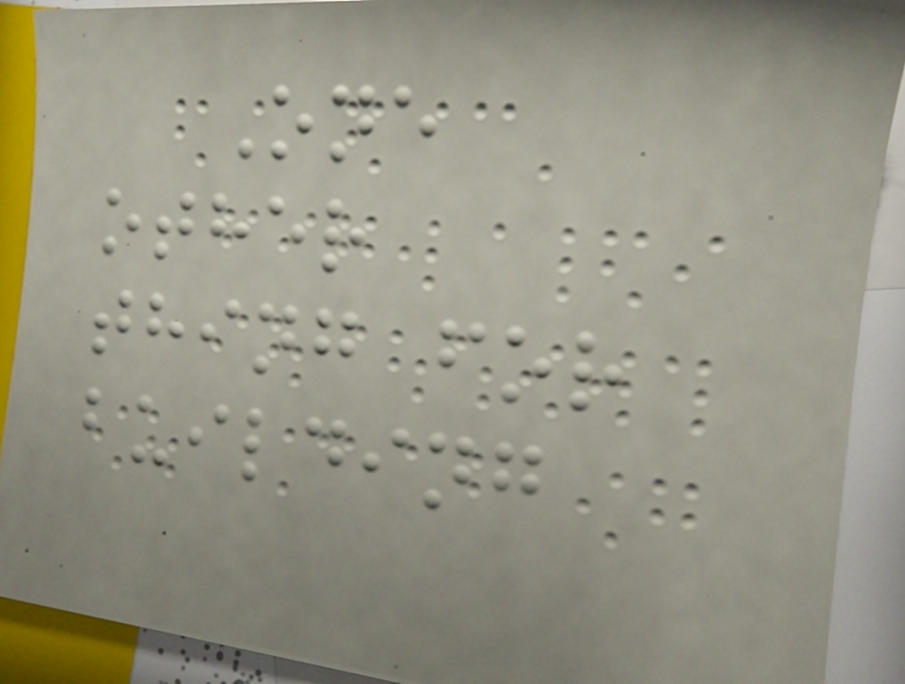One
other
thing for
building
